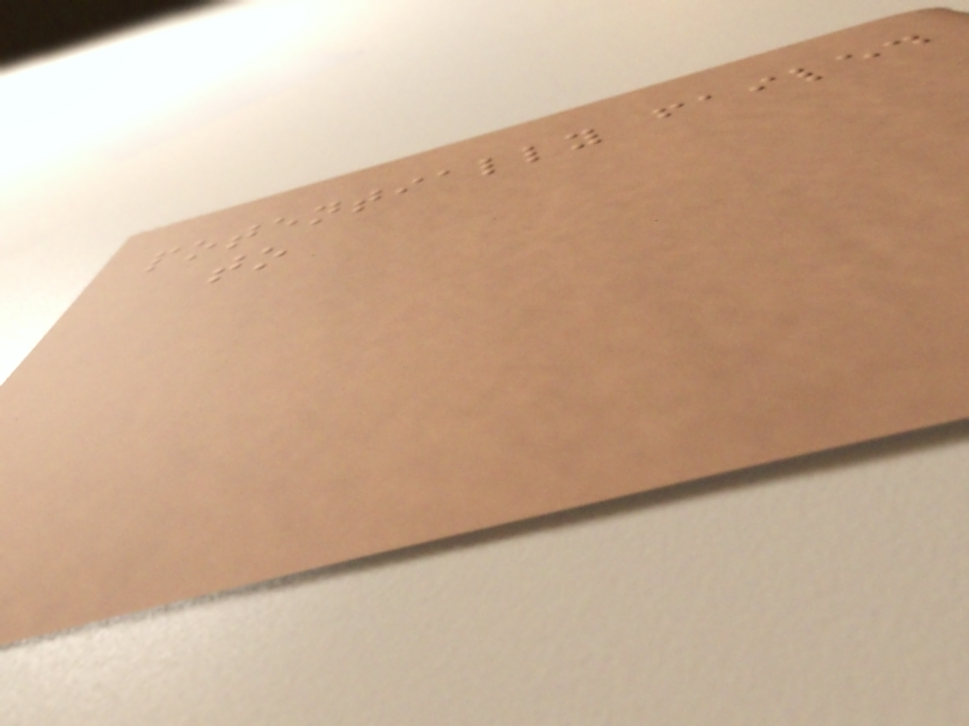potentially failed
to
